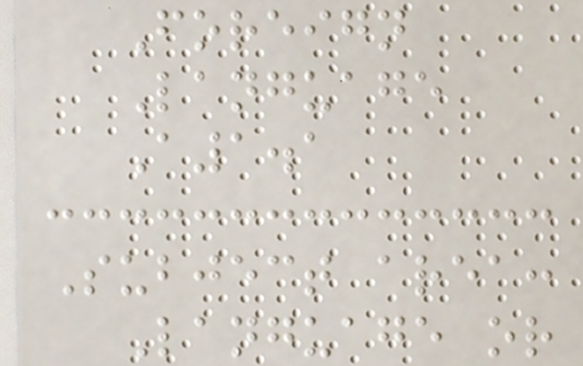Foreign
Language
A1.1
Subject area:
Language or
